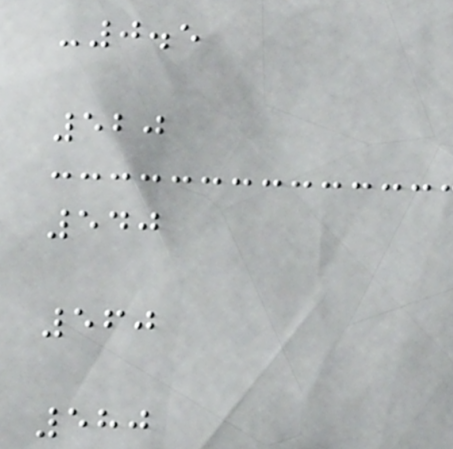-0.5
520
540
560
580
